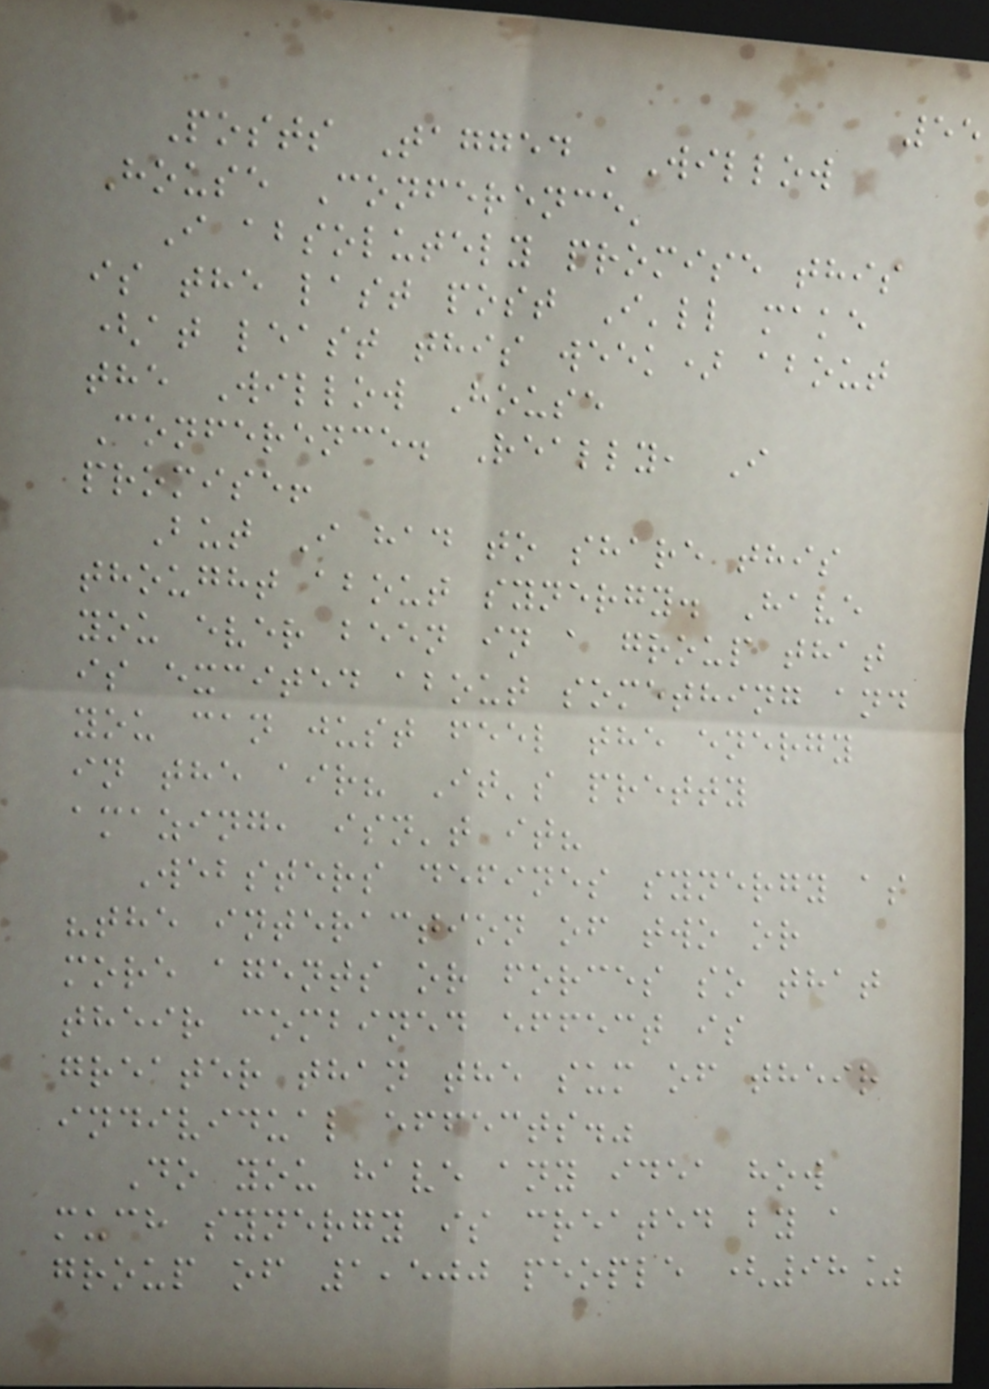55
Posts Tagged 'Willow
House Conference'
I absolutely promise this
is the last post I'll make
(at least this week) about
the Willow House
Conference. Really, I
promise!
But I had to share this
thought about synergy. Have
you ever been in a group that
is excited about something and
you can just feel the energy
in the air? It's pretty
amazing, isn't it?
Websters defines synergy as
"the interaction of two or
more agents or forces so that
their combined effect is
greater than the sum of their
individual effects."
Do you have any idea how
much synergy is created by a
group of 1,500 people (98%
